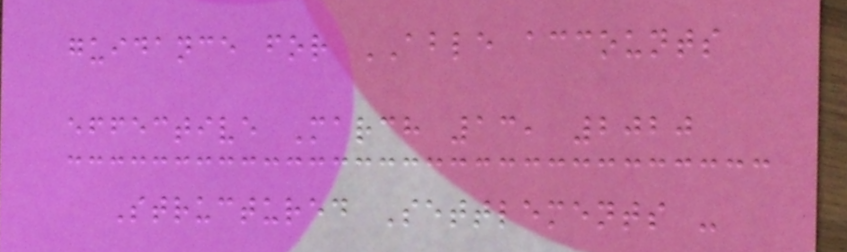guidance for ABLE accounts
effective March 13, 2020
Structured Settlements -
